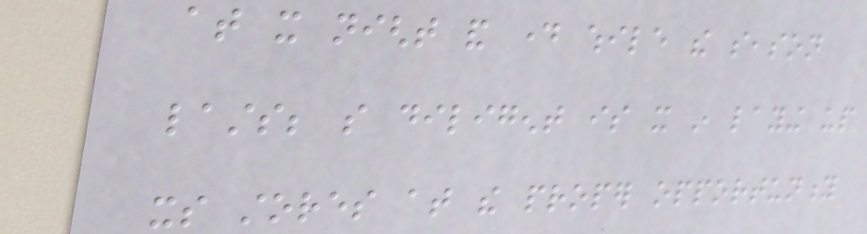at it night and day while the season
lasts; so diligent is it in laying up
its stores at the proper opportunity
